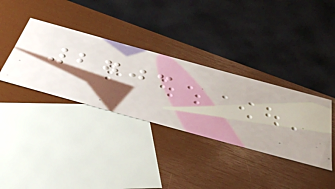2703
